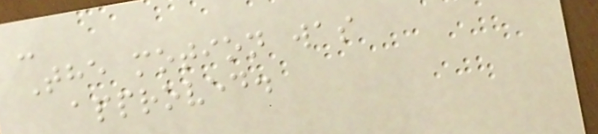-
The motion was
approved.
